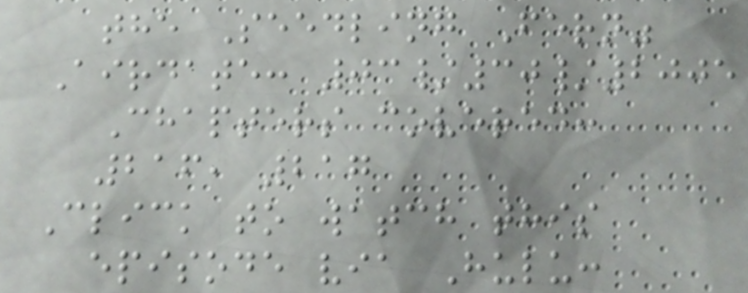the Seedling Fern"
Airdate: 03/30/2005
Chapters covered:
216, 217
Click to watch this
episode via Hulu:
